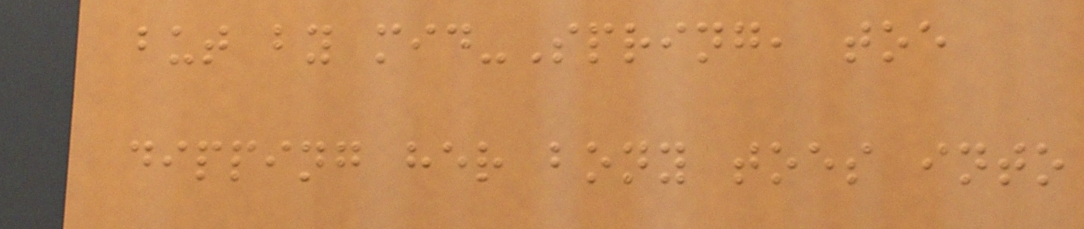but by mid-Spring, toe
dipping her bony toes into
